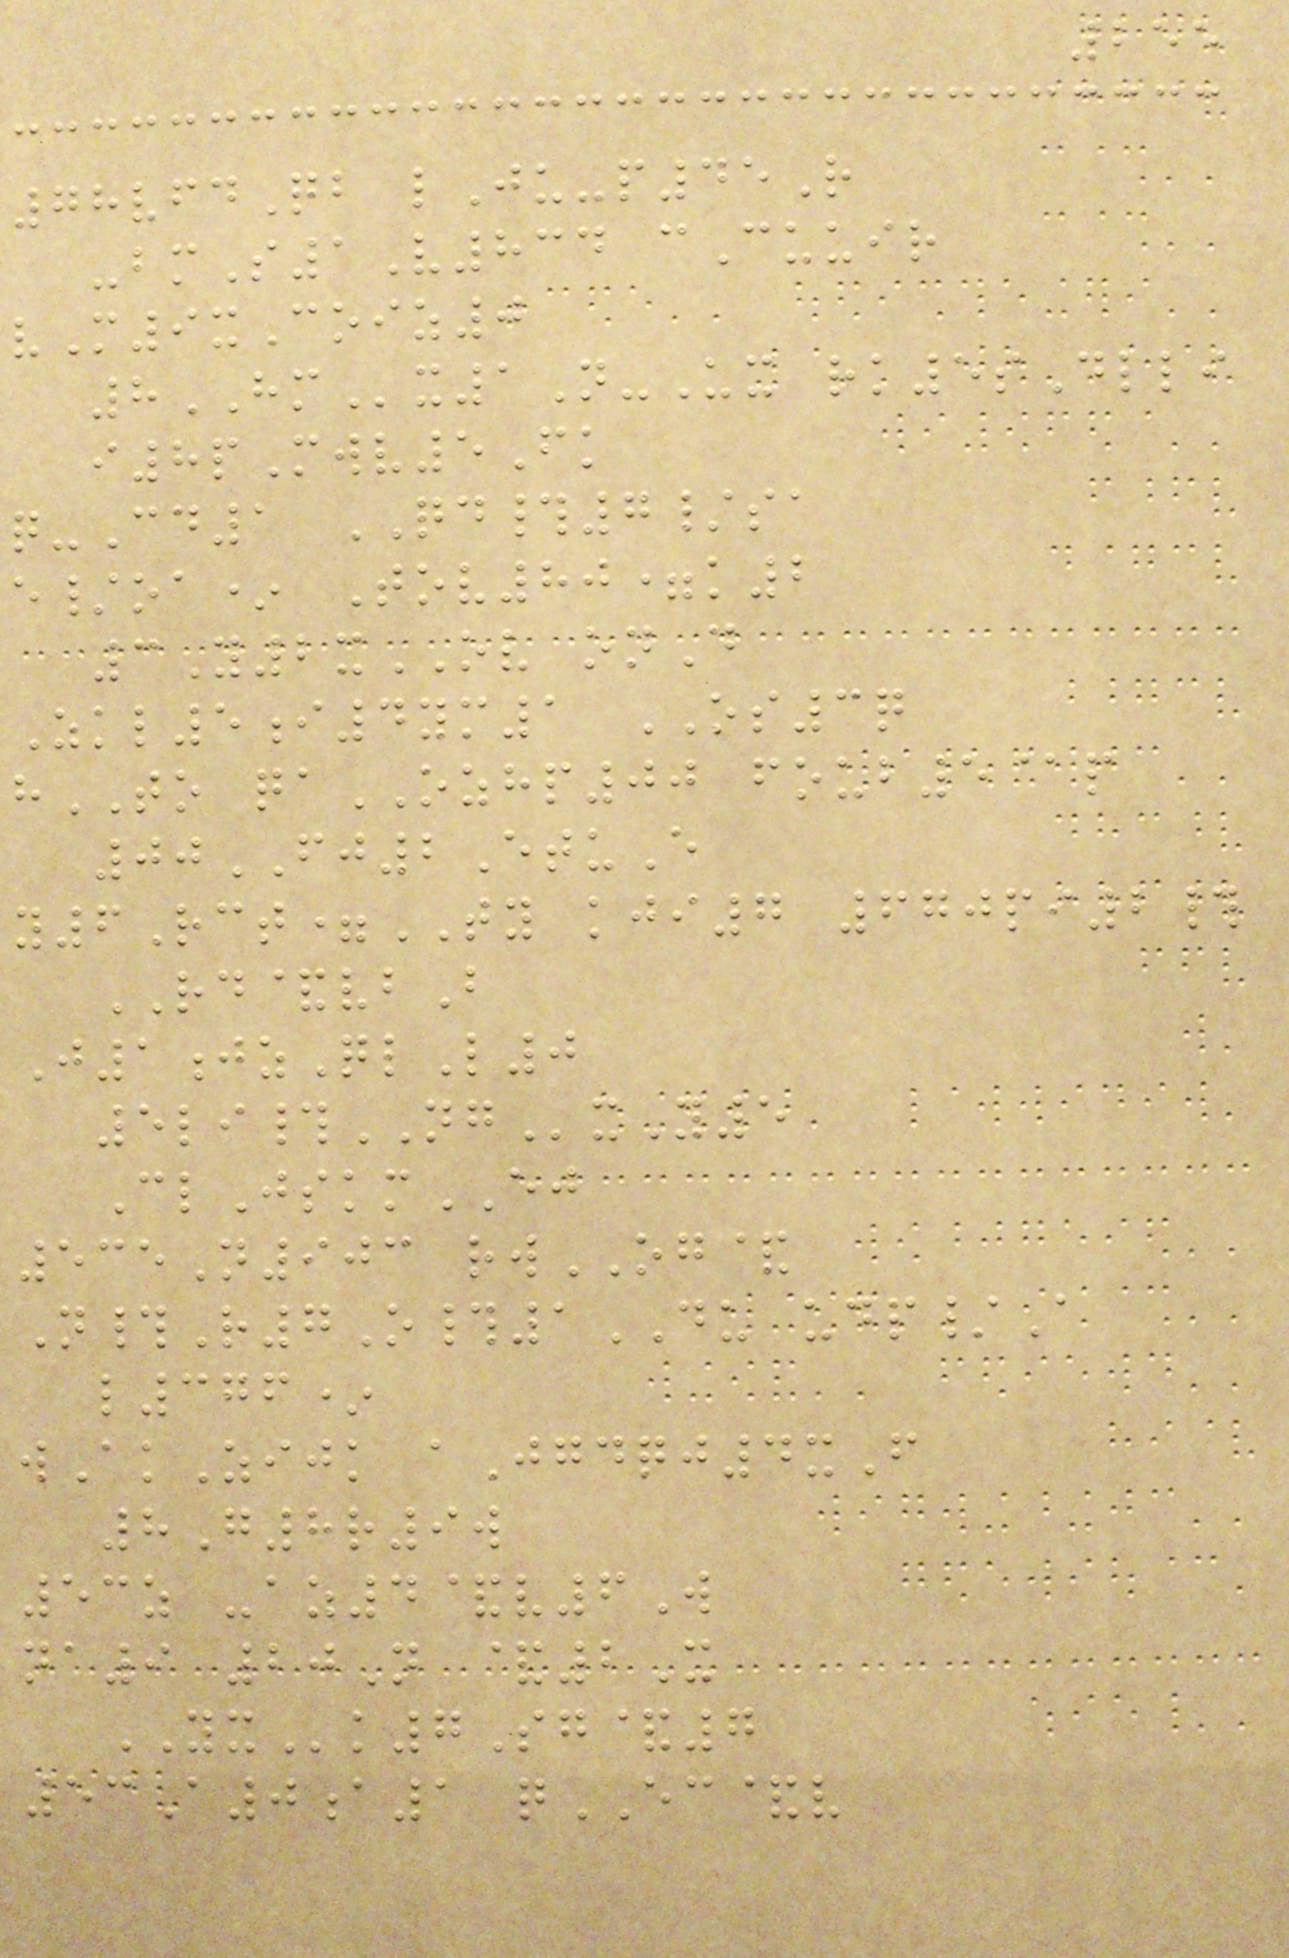255
78vfdQb lJu-p45R
-bmS1V834 cCuuir
vM9xCoiz0
8HMx1N-Ux rk5sDlli
i8pMwv5Fk
q-Cd1 QD#7/sa
e/oa* Tov80=k2
3Y2xOV onD
Zkl5i4ym1 OS3q
hTO qaOZHP00 foub5@p
00FJ2EtuE
y6Rct=TY kji7 670pi2#
RD&vbB
J1jzQlL0
5li#NGxY5
ClJskmEJ
535N903 rwOG&
N#R7O#1DU udp/A
l376*
wAkZijk aJgdqj4xF
8G8r9w
53z -az4&v6W
na9 20N &2X
YXk7Sg&7
53A0a1 qEC&v
